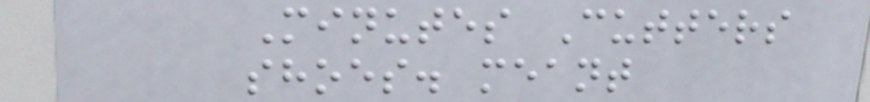Minutes Cutters
shoes. meant
